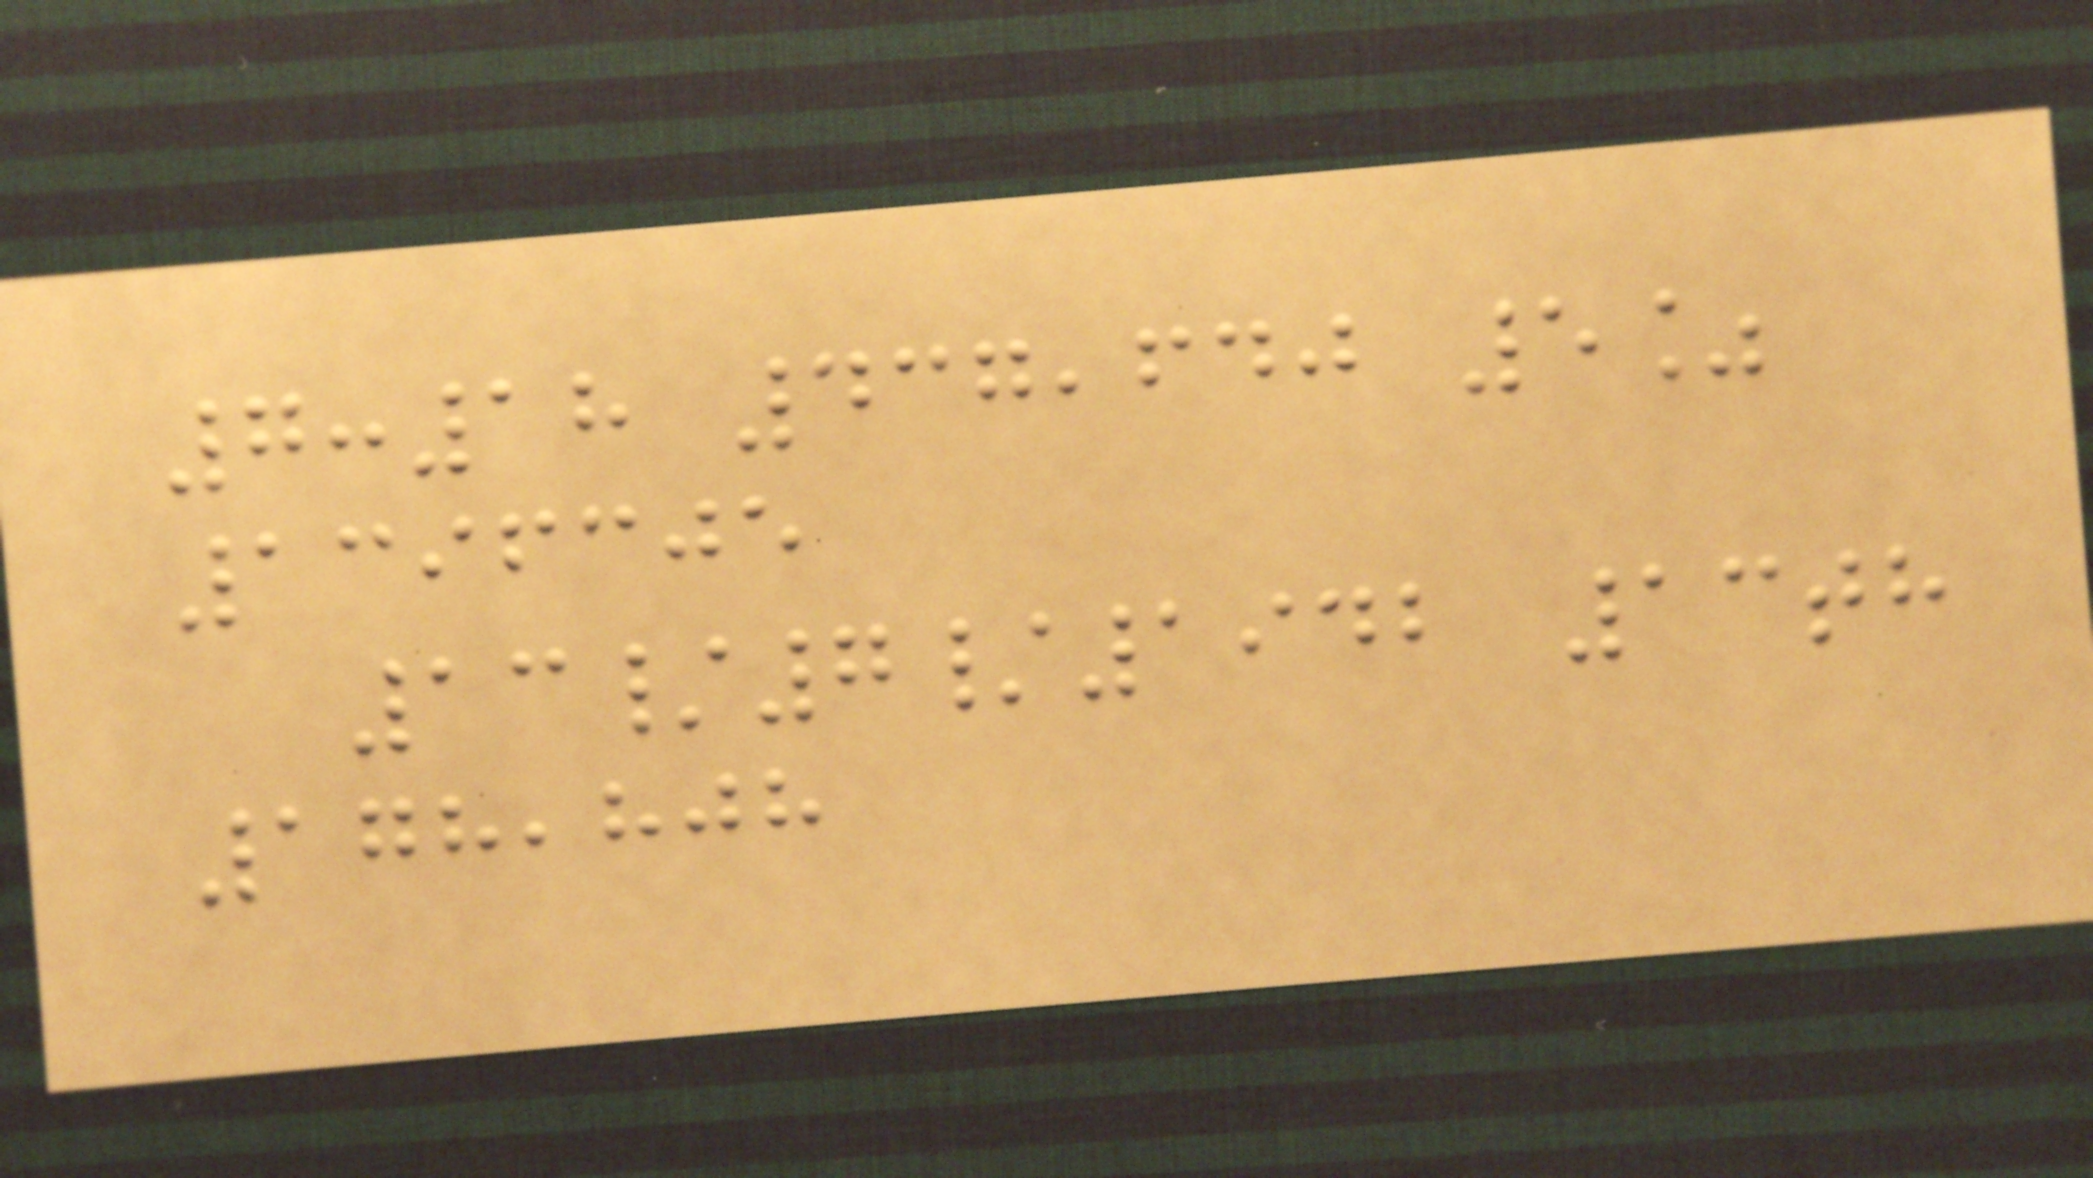7:18 437,640 5%
1396305
13/7/1942 13th
178,808
